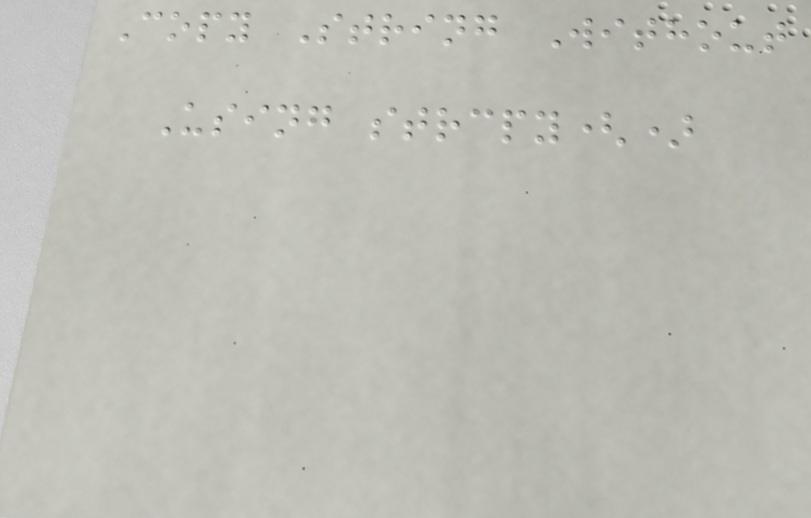Copy String Without
Using strcpy()
